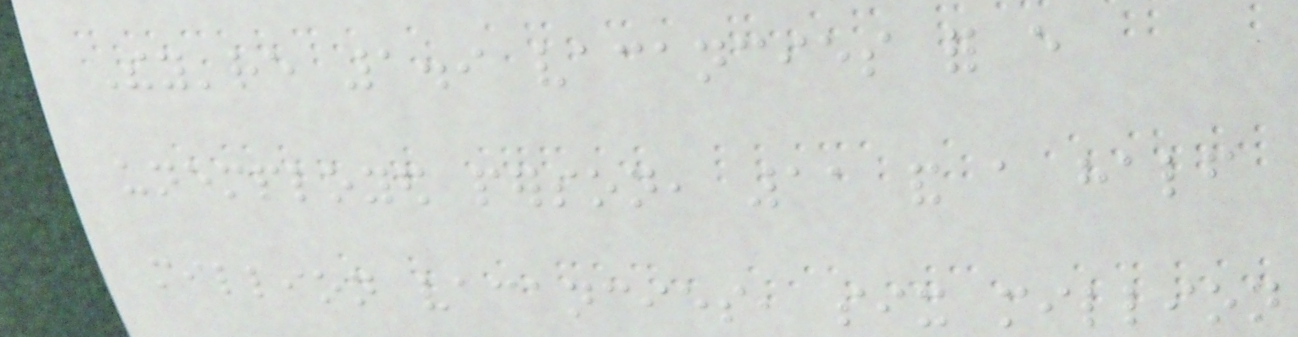They're 1.9 vacancies for every
unemployed person, 11 and a half
million vacancies, six million
